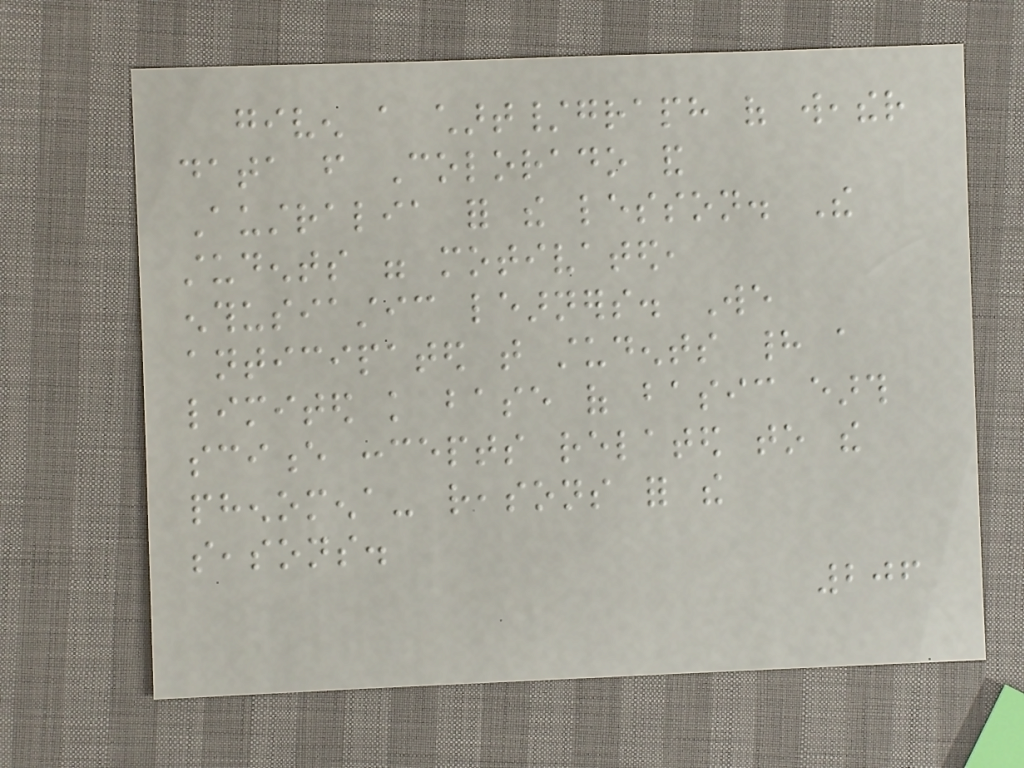given a chart/graph of weather
data from Colorado and
Australia for the lesson. The
students were motivated,
enthusiastic learners. We
anticipated that students had a
limited knowledge base of basic earth
science concepts related to the
phenomena- reasons for the
seasons.
206
